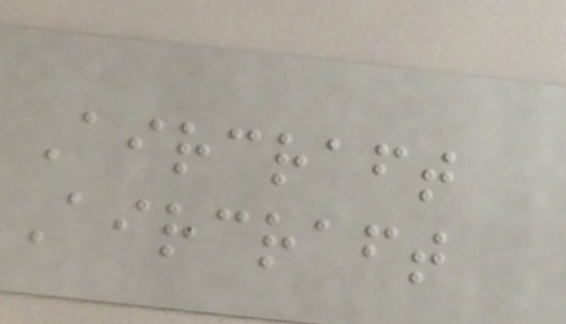Aircraft
Aircraft
